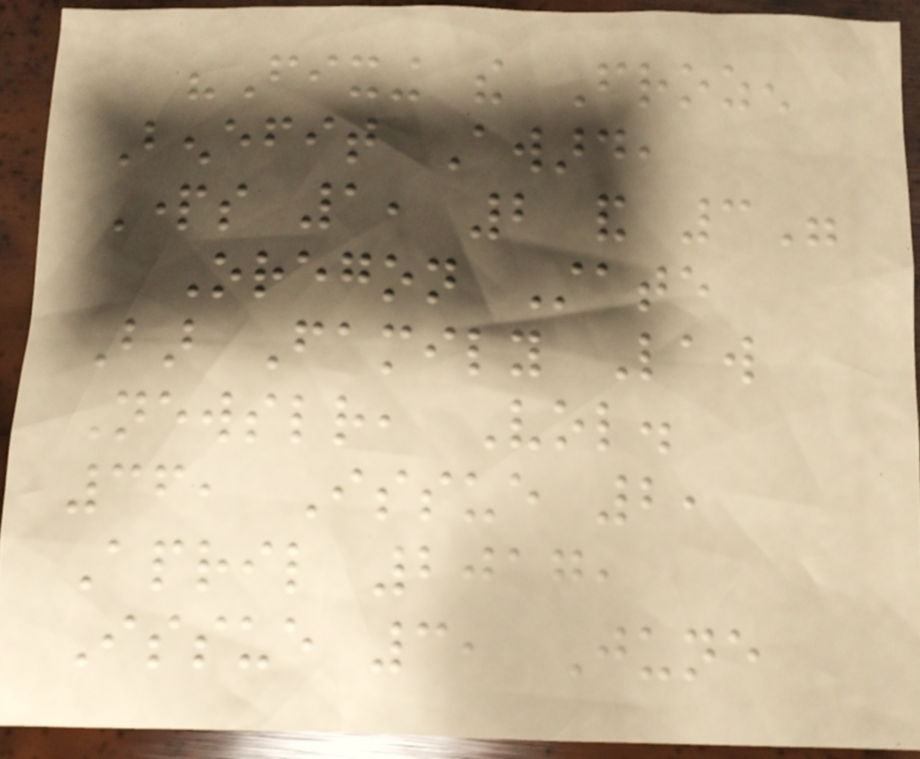"Fixing the Frozen
Benefit Award,
Parts 1, 2 and 3"
Oregon State
Bar Family Law
Newsletter, Vol.
36, Issue 2,
April 2017,
Issue 3, June
